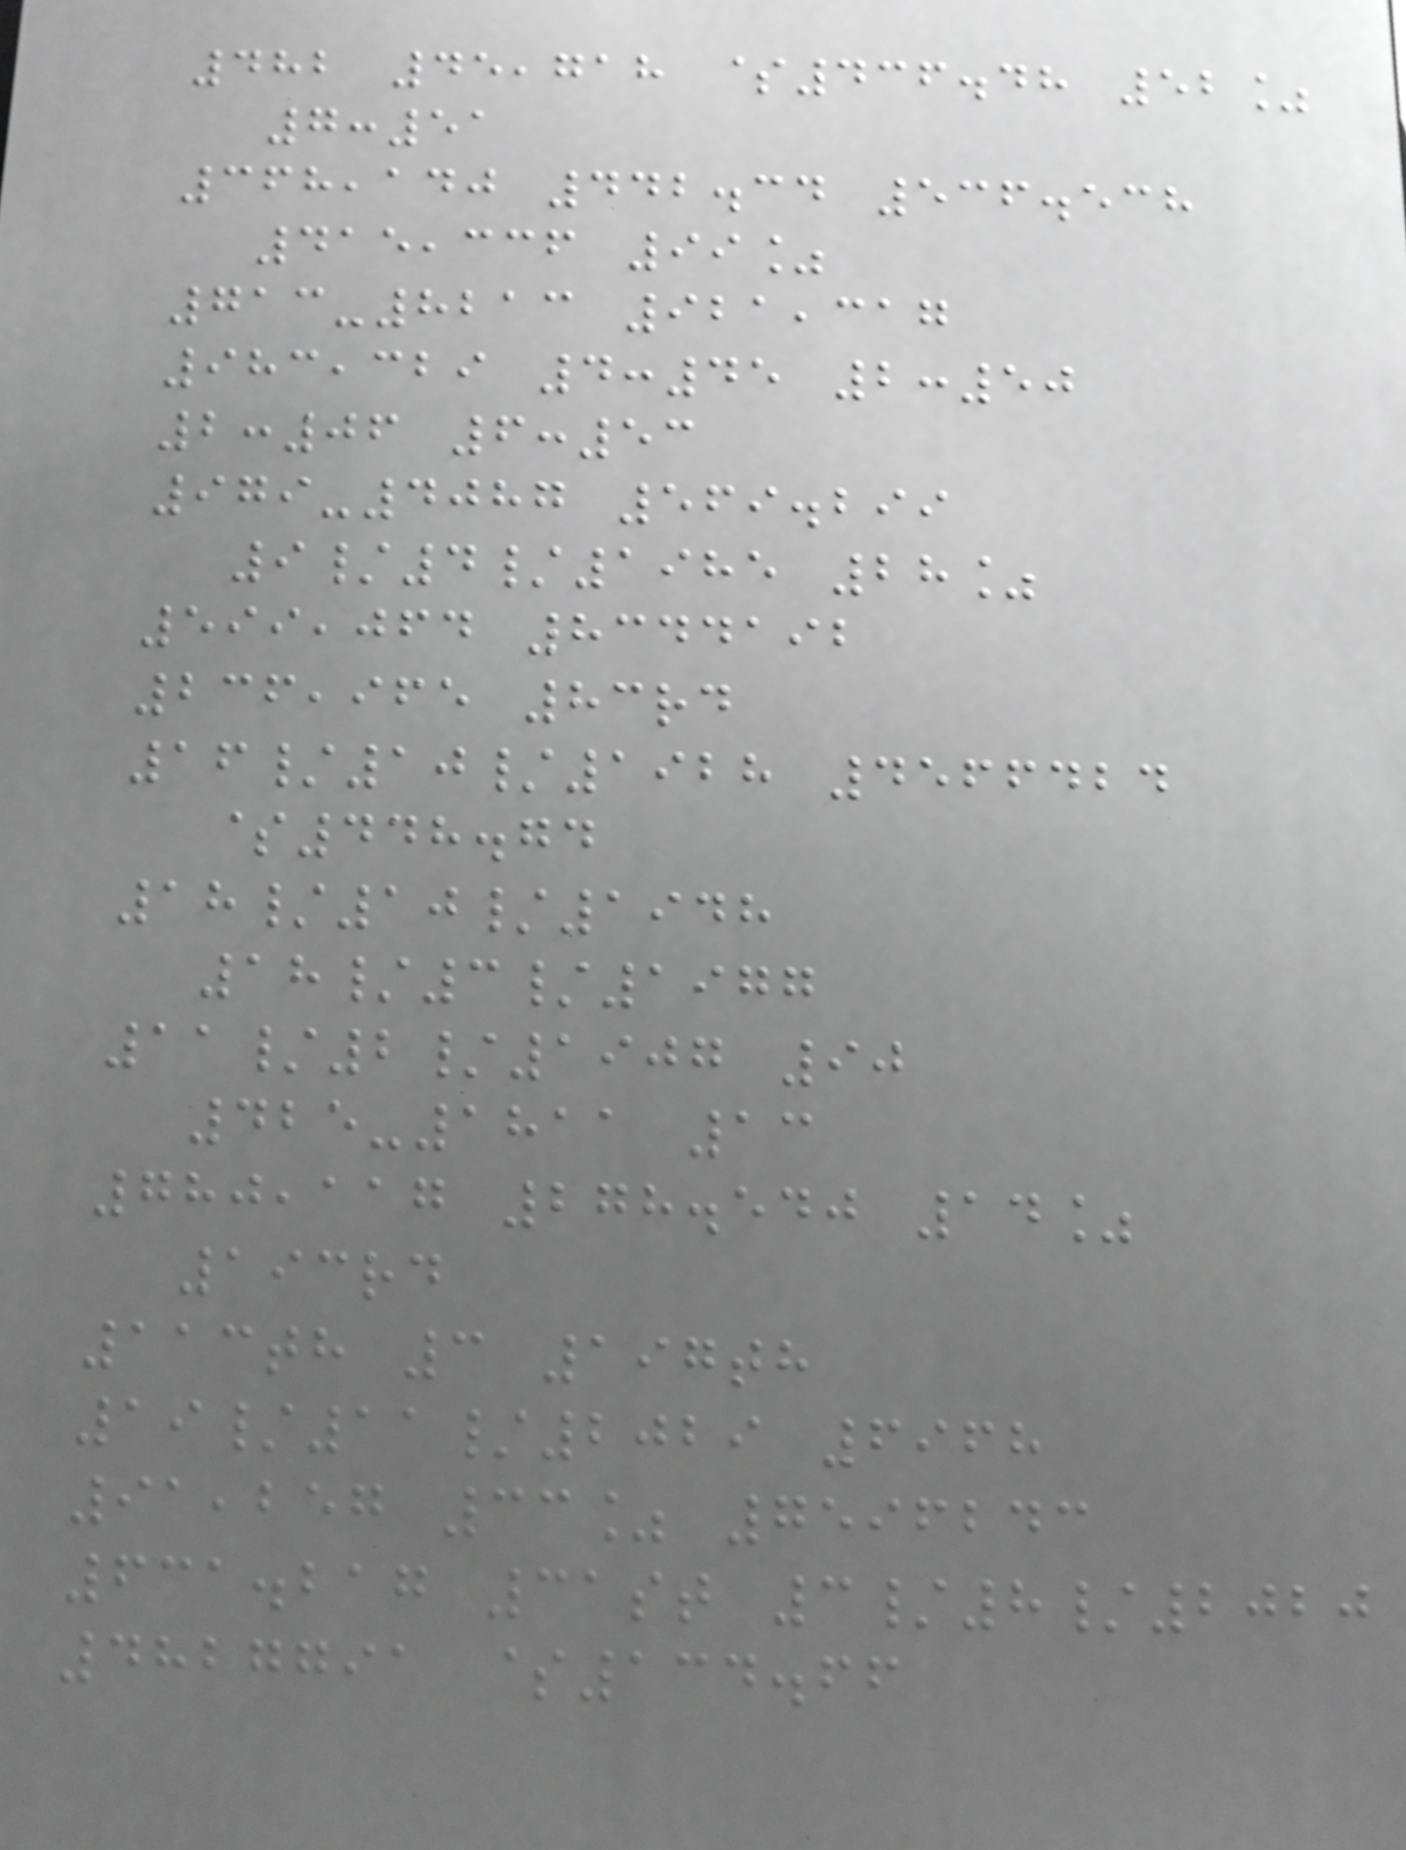482 45,718 $436.48 52%
7:51
368,140 442.34 536.538
415,336 99%
713-8213 921,317
983,329 4:45 2:50
2:06 6:53
979-4087 569.299
9/4/1985 28%
599,064 8344192
236,965 83rd
16/10/1928 4566424
$448.74
18/10/1948
18/3/1977
11/2/1907 90
425-1811 13
780,117 278.540 14%
193rd
113th 3 197th
19/11/2029 6968
91,257 33% 7596243
631.217 31st 3/8/2020
4827791 $134.66
